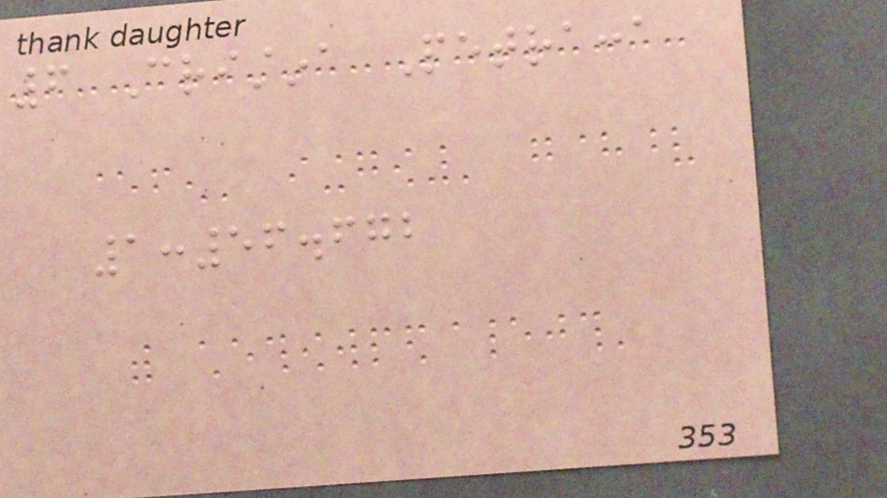6 Cristina Petracca
1:56.672
